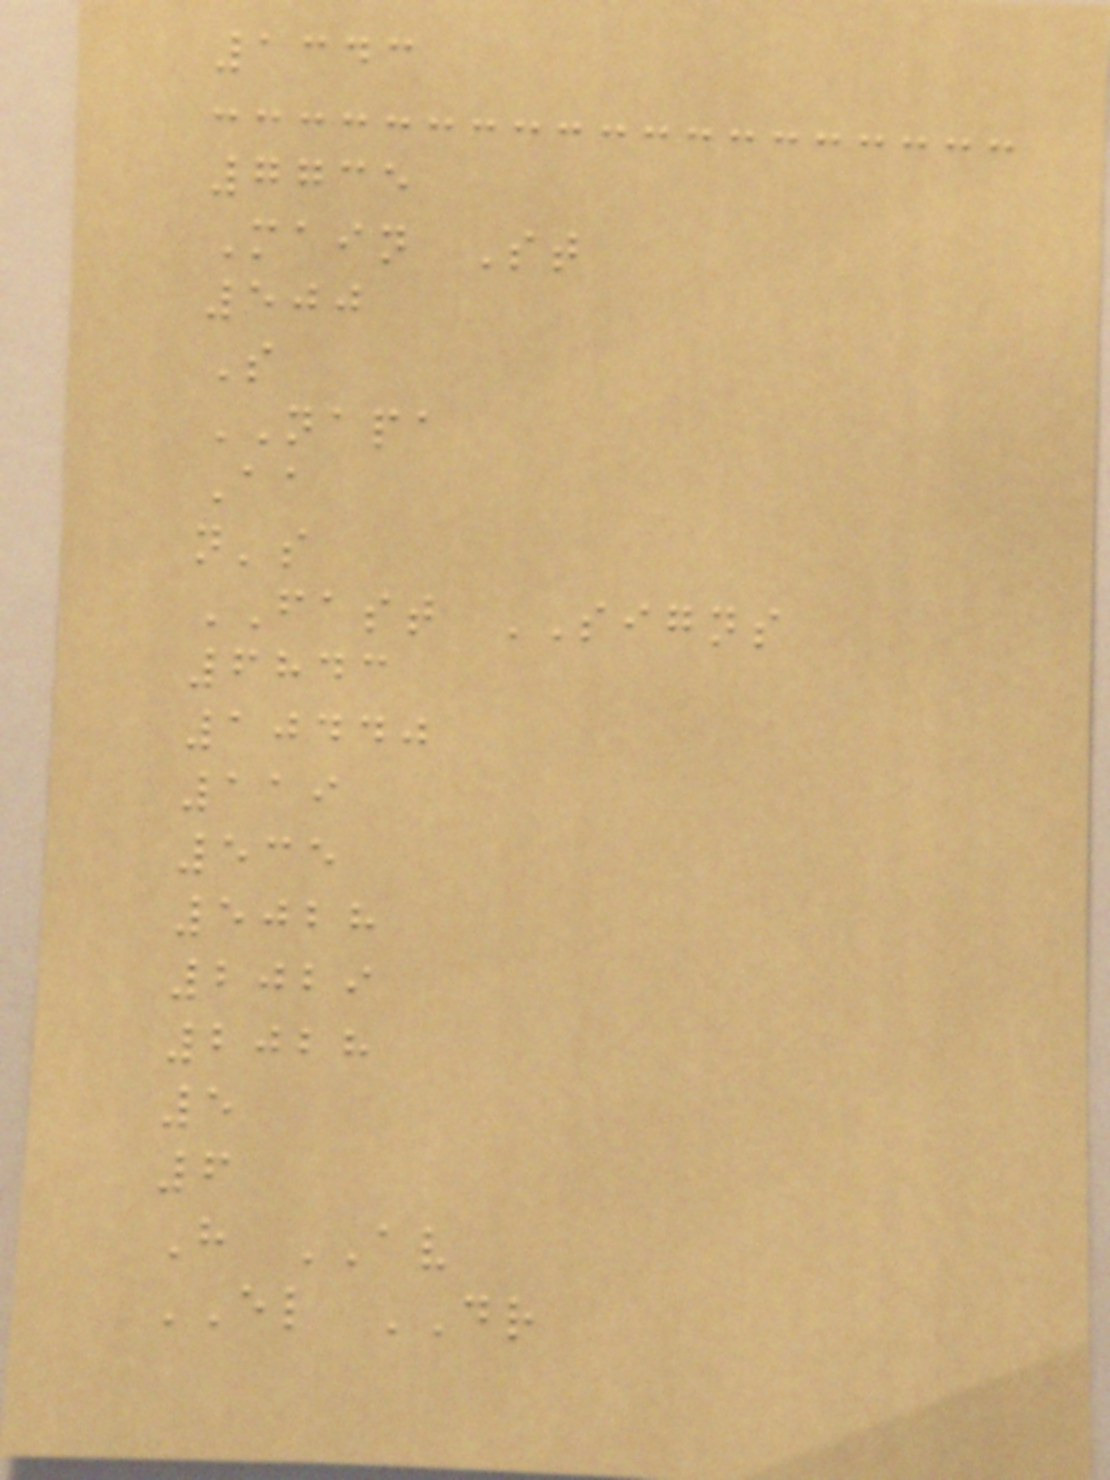1343
7735
Main St
500
S
NAPA
Aa
n's
FAST SIGNS
6843
10440
119
535
5028
2029
2028
5
6
H AV
EL DR
